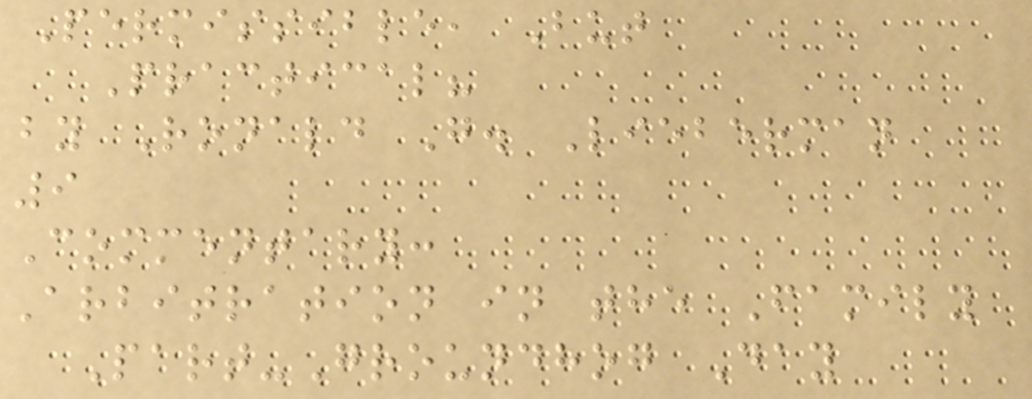Permissible, But
Practical?
by Ronald G. Lieberman
9
Commentary:
Arbitration in the Family
Part-Groundhog Day
